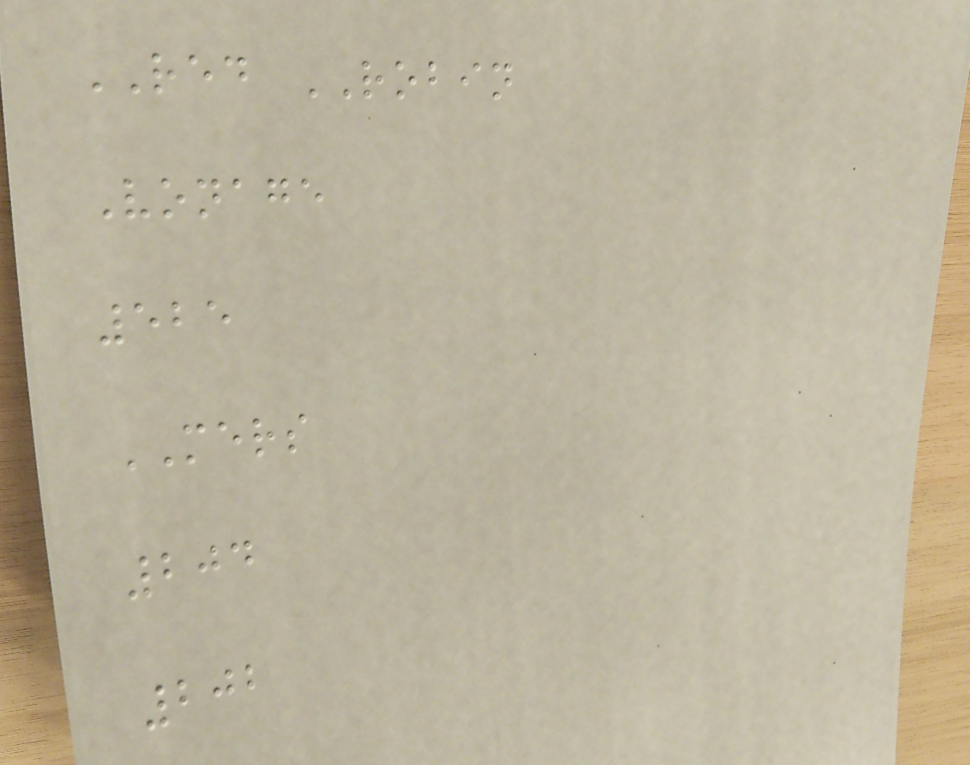RED ROBIN
Vonage
525
MERS
204
202
